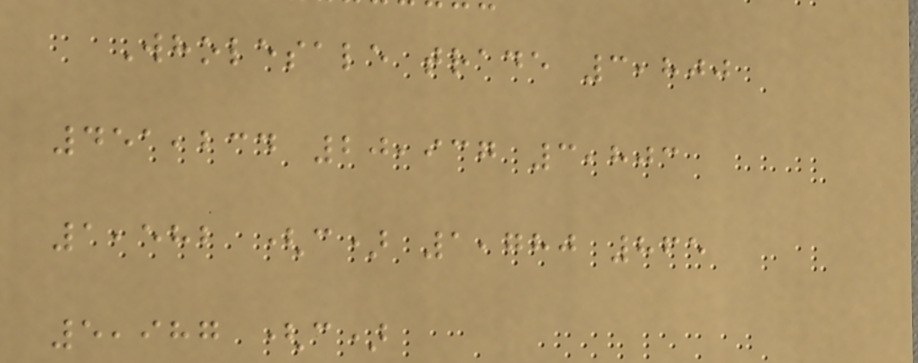Wholesale trade 3,800
451,234 20,937 3,803
1,582 (c) 1,780 865
5,987 (c)
